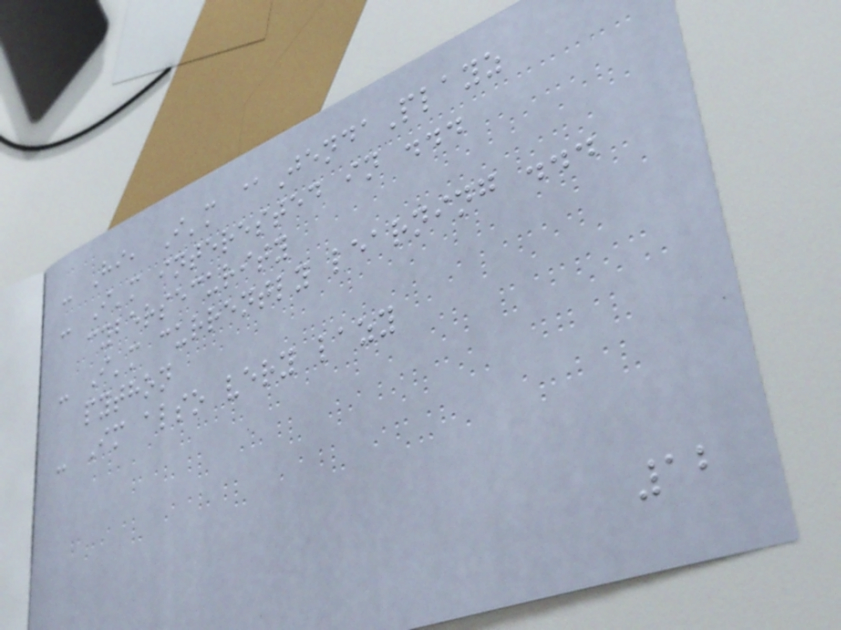- Hi, I'm @JendaPlayz
- I'm interested in ...
cybersecurity
- I'm currently learning ...
python
- Im also very lazy
12
